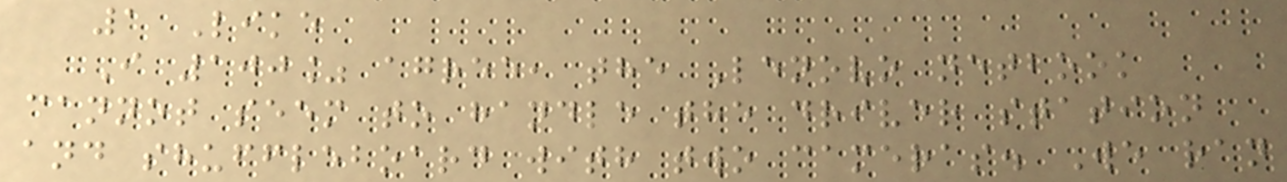1 Like
I 100% agree, the Lenovo netbook
cannot seem to handle the driver station
and shuffleboard with two cameras. We ran
